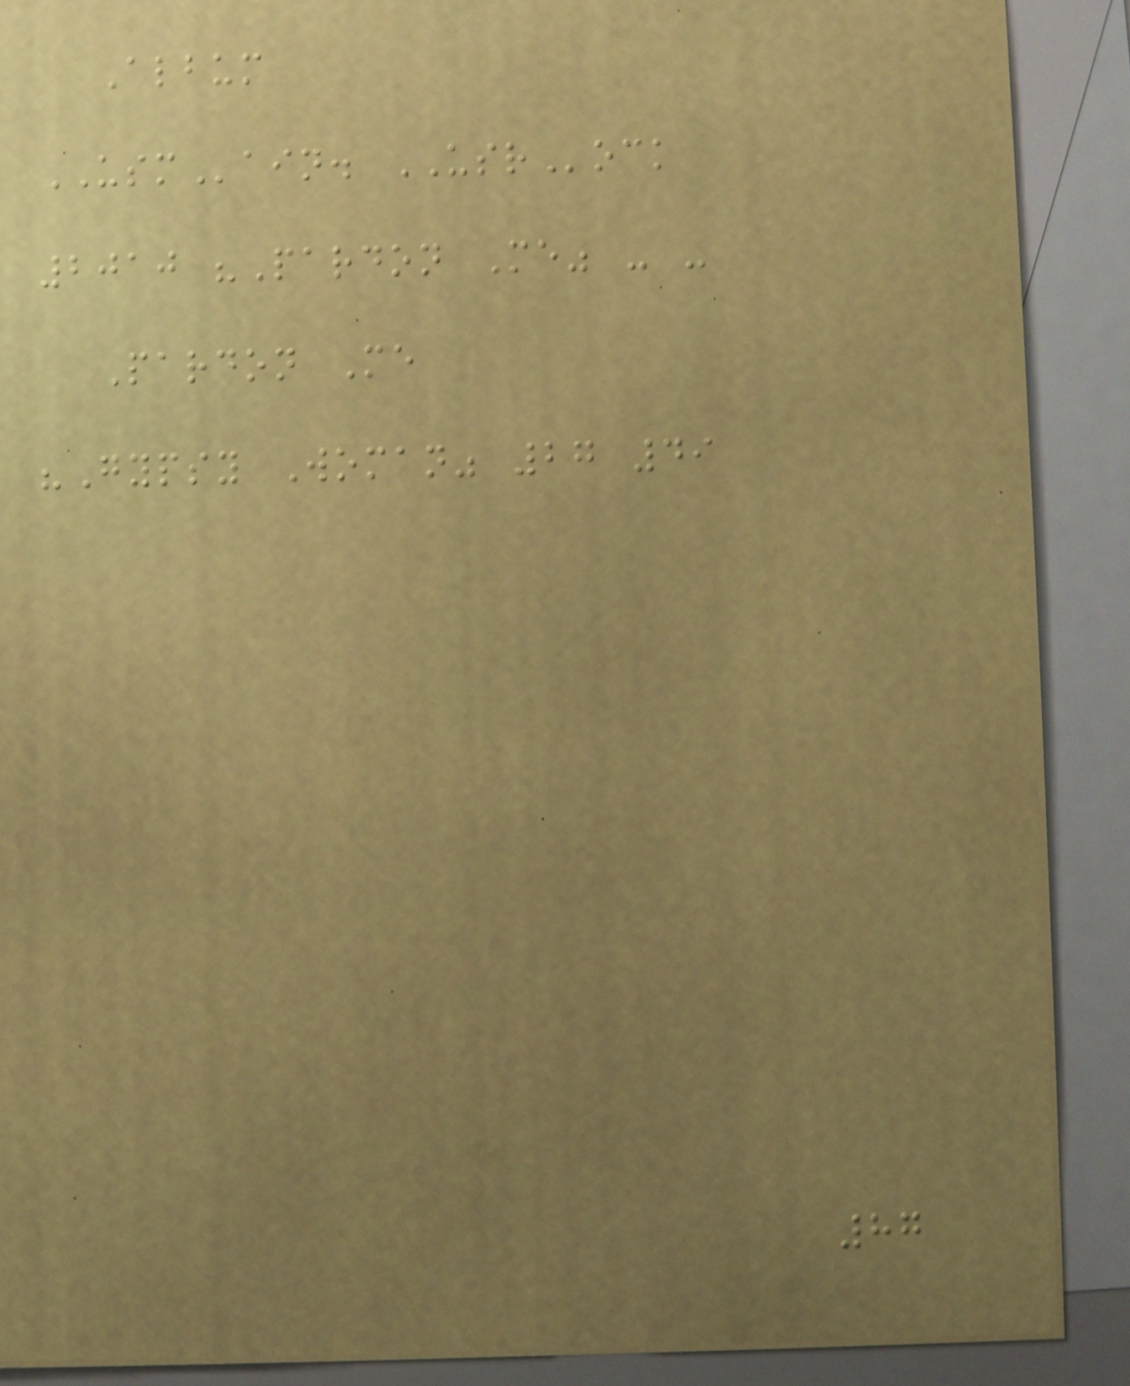Album
USMain. USRock
2010 "Pardon Me" - -
Pardon Me
"Gypsy Woman" 27 49
87
